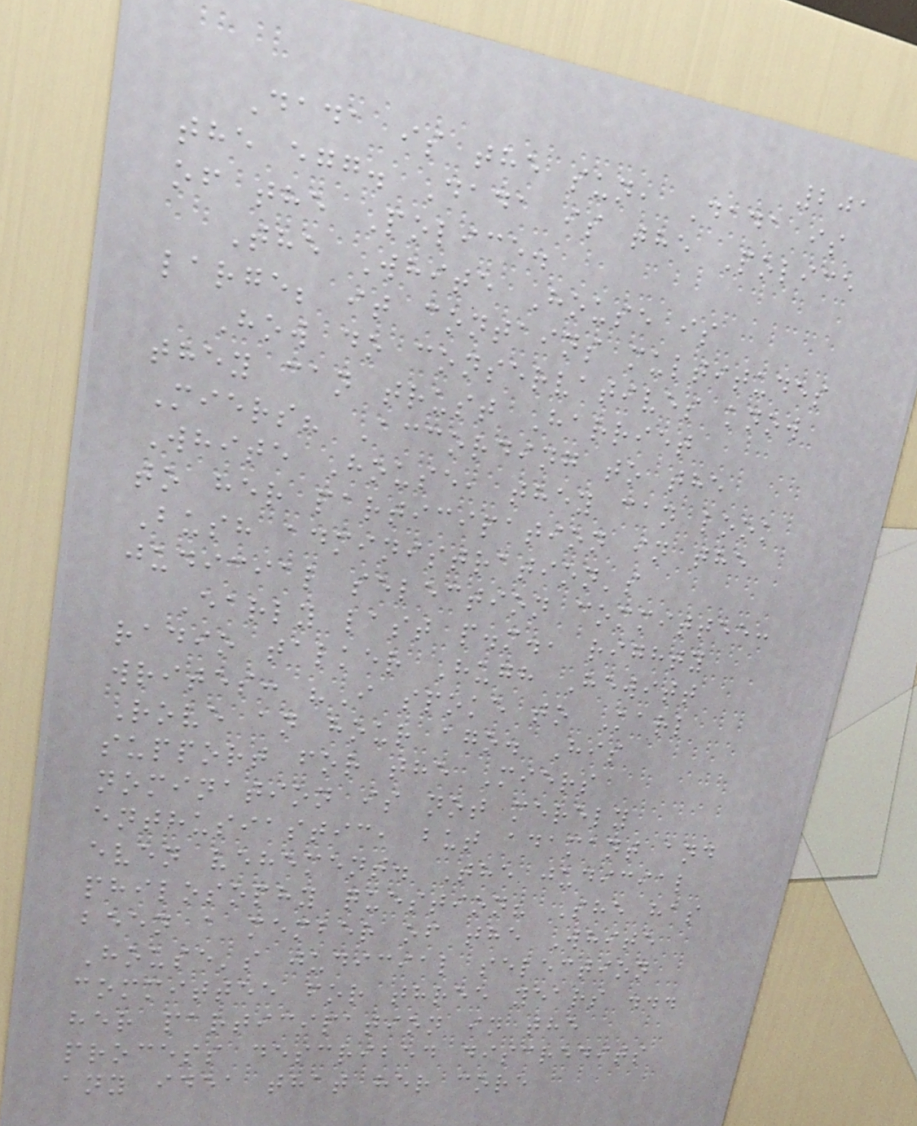201
Dada is the sun, Dada is
the egg. Dada is the Police
of the Police.
The White House is
large; it contains multitudes
How do conservatives know
they can trust Harriet
Miers? According to the
White House, they can look
to her participation in the
Bush administration's
judicial selection committee:
Early last p.m., righty
radio talker Hugh Hewitt
writes: "I spoke to Karl
Rove an hour ago. His
support for the Miers
nomination is not merely
enthusiastic, but adamant and
even vehement. The judicial
philosophy question? She has
been a member of the White
House's judicial selection
committee for three years ...
her participation in the
process described discredits
any idea that her core
